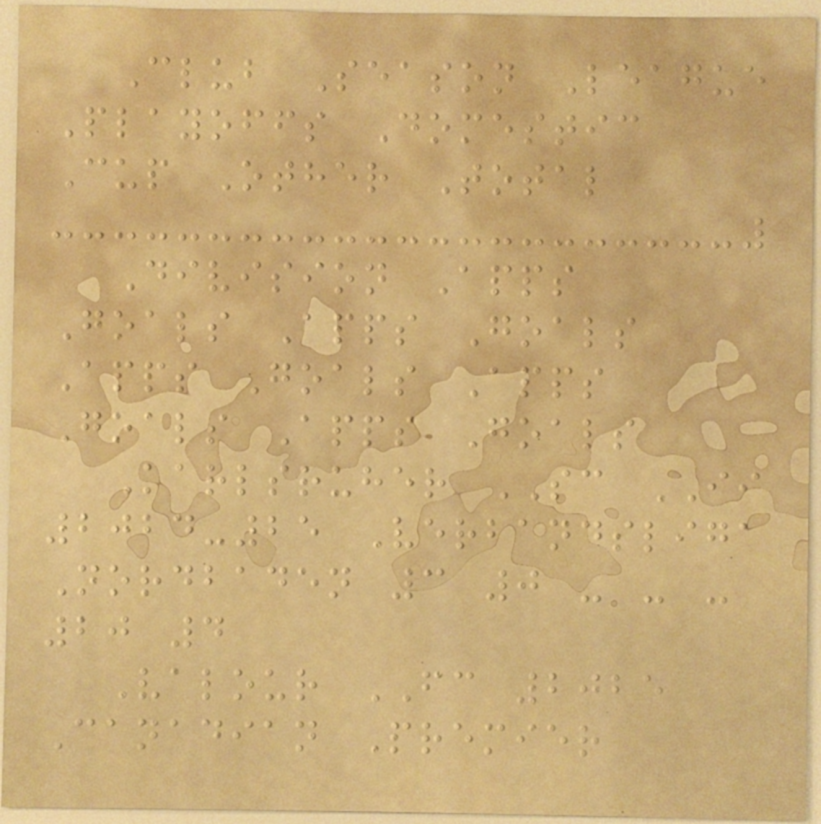Club Season League
Playoffs Domestic
Cup Other Total
Division Apps
Goals Apps Goals
Apps Goals Apps
Goals Apps Goals
Karlsruher SC II
2024-25 Verbandsliga
Nordbaden 3 0 - - -
20 4
Valour FC 2025
Canadian Premier
